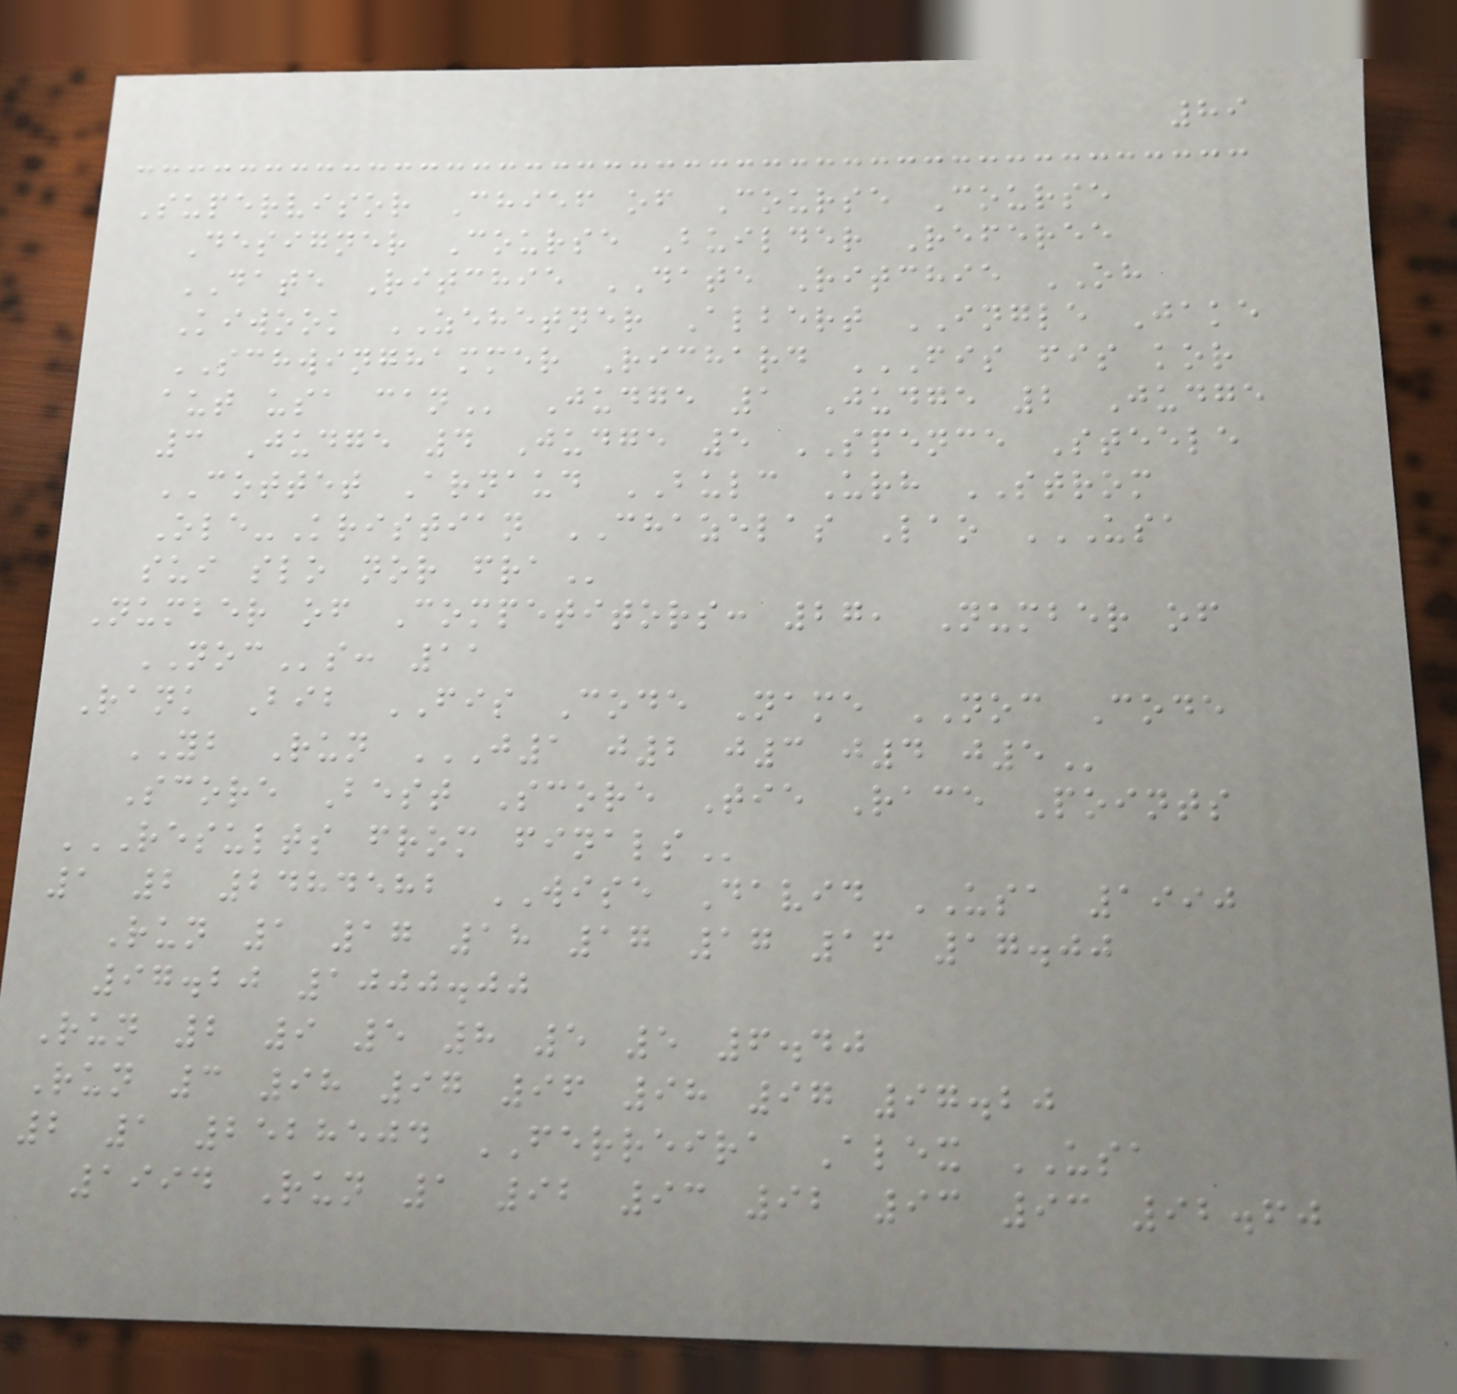89
Supervisor Chief of Course Course
Designer Course Builder Referee
DATE Ritchie DATE Ritchie OH
Kiwook ZEHETNER Albert INGLE Jake
SCHWINGHAMMER Richard FIS FIS KOR
AUT USA CAN Judge 1 Judge 2 Judge
3 Judge 4 Judge 5 SPENCE Steele
COTTET Arnaud BULC Urh STROM
Ole-Kristian CHAZELAS Lao USA
SUI SLO NOR FRA
Number of Competitors: 27, Number of
NOCs: 11
Rank Bib FIS Code Name NOC Code
YB Run J1 J2 J3 J4 J5
Score Best Score Tie Race Points
RESULTS FROM FINALS
1 2 2484582 WISE David USA 1990
Run 1 17 18 17 17 16 17.00
97.20 1000.00
Run 2 9 5 8 5 5 6.40
Run 3 98 97 96 98 97 97.20
2 1 2528504 FERREIRA Alex USA
1994 Run 1 92 93 92 93 93 92.60
